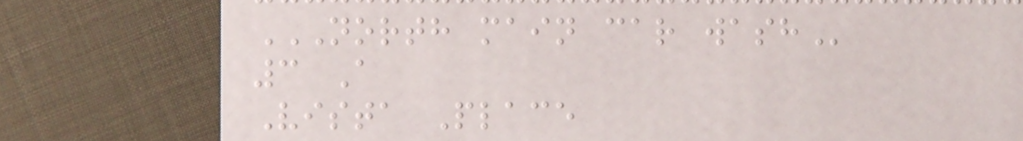NORTH MAIN CAR WASH
3 A
Vista Place
